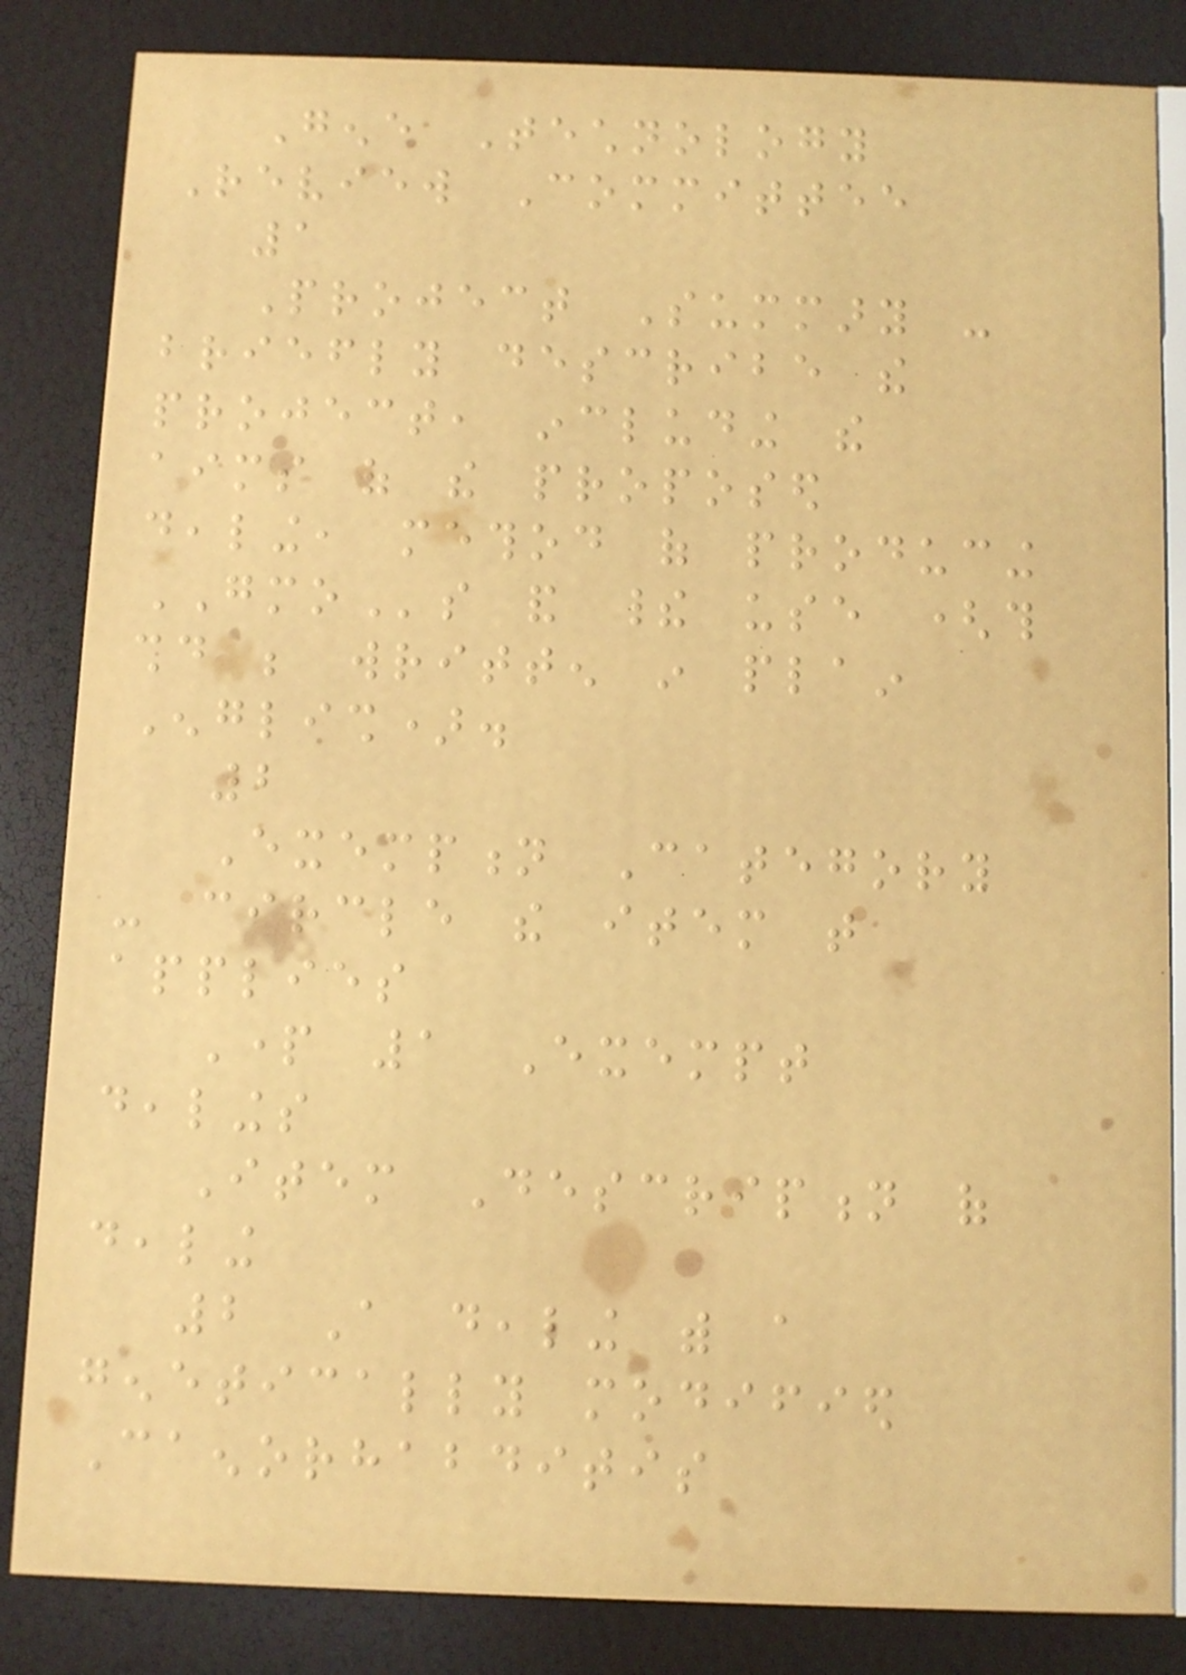Gene Technology
Review Committee
1
Project Summary -
briefly describe the
project, including the
aims of the proposed
dealing, method of producing
GMOs and their use (this
should be written in plain
English).
2
Exemption Category
- circle the item that
applies
Part 1 Exempt
dealings
Item Description of
dealing
2 A dealing with a
genetically modified
Caenorhabditis
